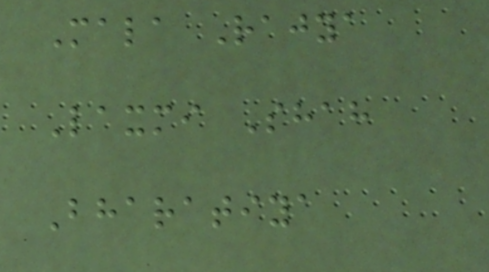Mala Rajya
Laxmi Shah
Bharatiya
